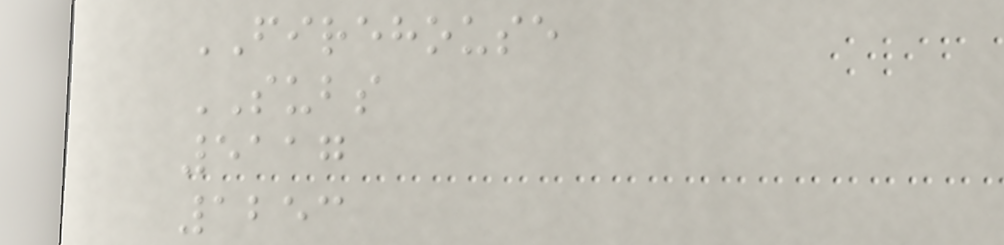FIREHOUSE
SUBS
5117
1253
